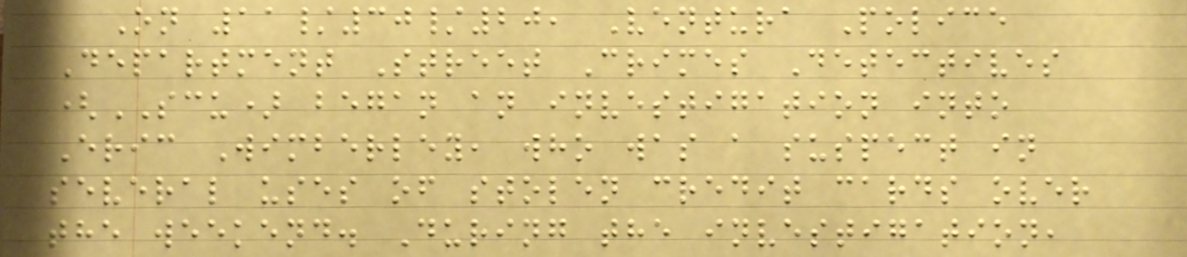On 11/30/20, Ventura Police
Department Street Crimes Detectives
(SCU) began an investigation into
Eric Wimberley, who was a suspect in
several uses of stolen credit cards over
the weekend. During the investigation,
